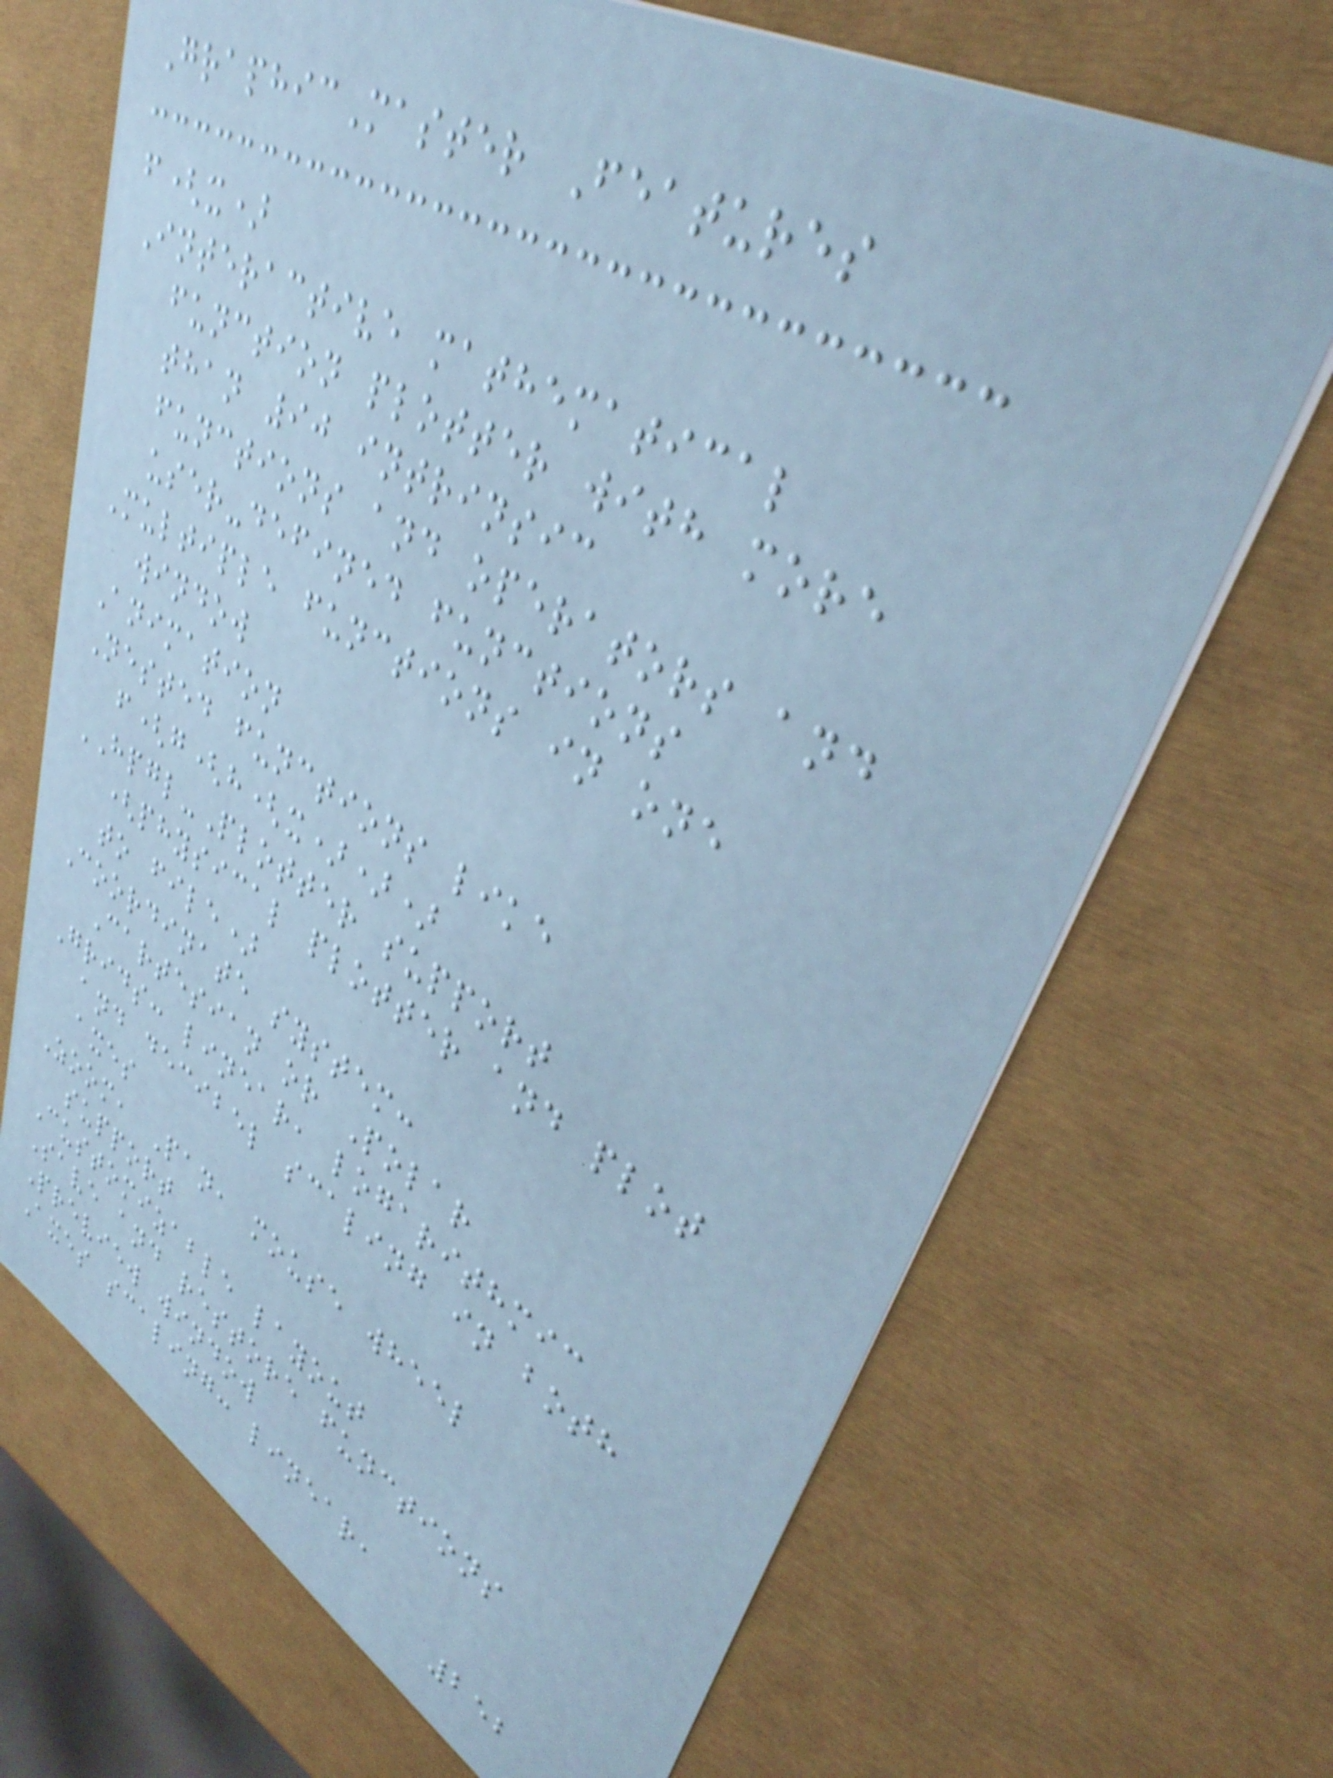GraphicMaster Features
f(x)
Interactive mathematical
function plotter with more
than 90 intrinsic
functions and operators and
user-defined functions
Multiple functions in one
window
Animation
Nested functions like
f(g(h(x)))
HPGL-Plotter support
(physical plotter and plot
to file)
Coordinate system:
Cartesian or Polar
Grids: linear, logarithmic
and decibel scaling in both
axes
Zoom, Pan, mouse wheel
support
Customizable layout
Save and restore functions
Preview window
Axes scaling: linear,
252
